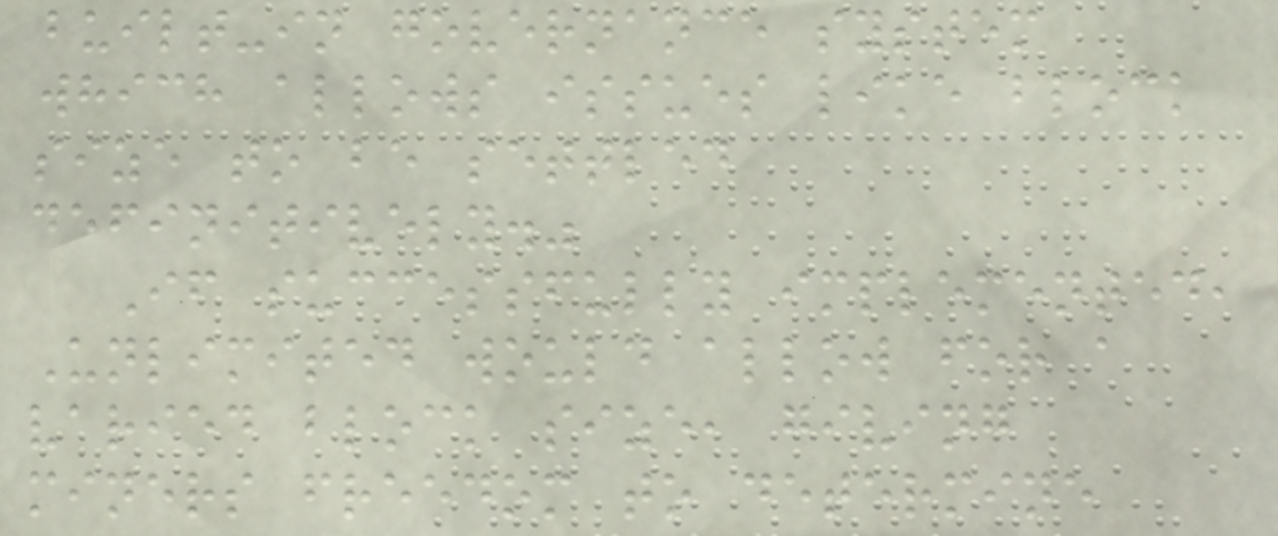built-in governance system
which allows issues like block
size to be settled
definitively."
If successfully implemented,
Unlimited would allow for a
varied block size, giving
miners freedom to determine
